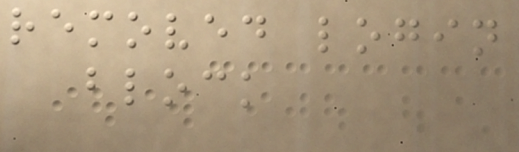removed login
block
